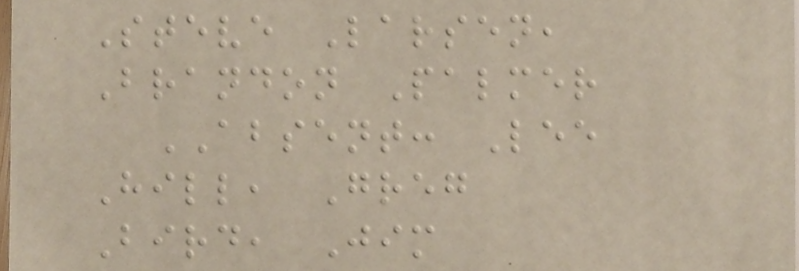Steve Larsen,
Brandon Palmer
ABSENT: Lee
Hill, Greg
Bird, Jim
